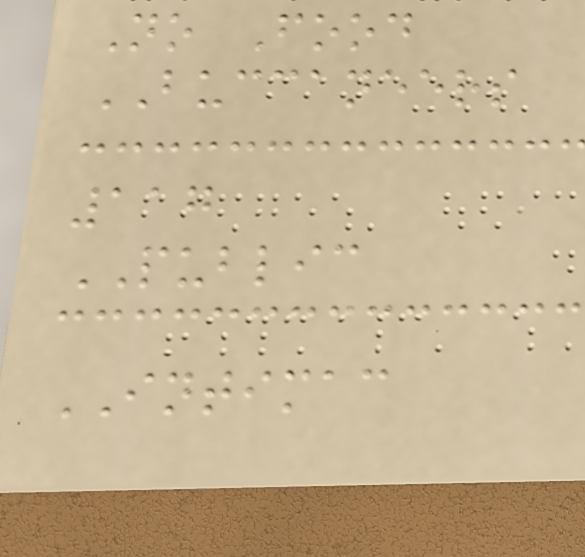No Food
BUCCANEERS
117
PUBLIC
INTIMAC
